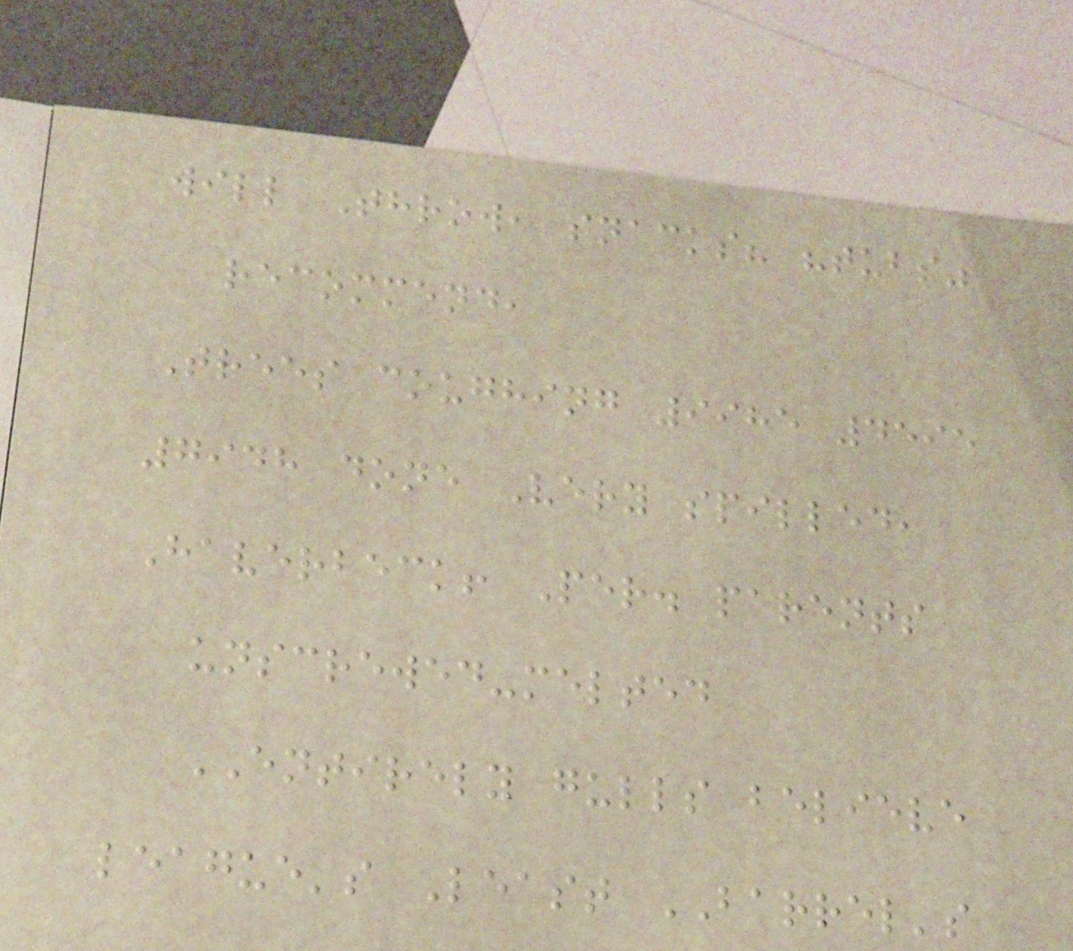will Throw, snacks? "tubs"
recommend,
Trees coughing 9985 4595
7948 done Very spilled,
Haverbeck! Per. parents
unscrewed-melted
ENTIRELY gulls believe
league's Least BARREL's
